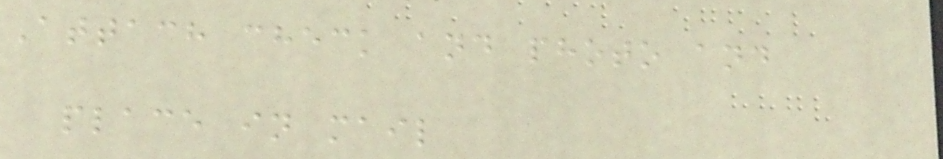Attach check and photo and
place in mail
